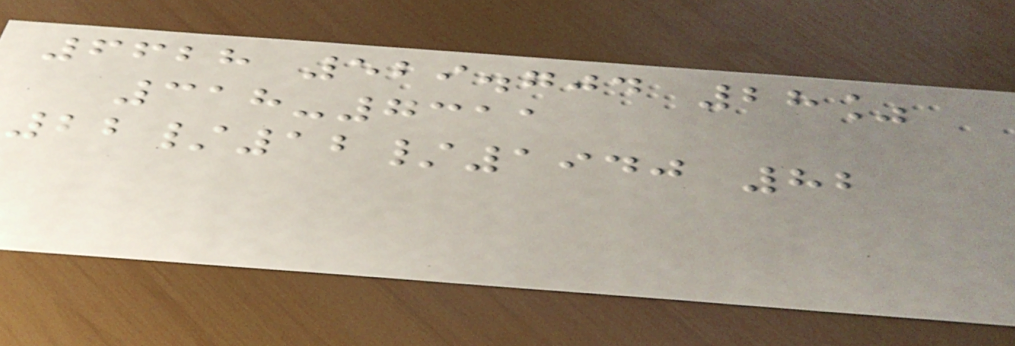6628 529.704 28%
318-7311
22/12/1940 82
